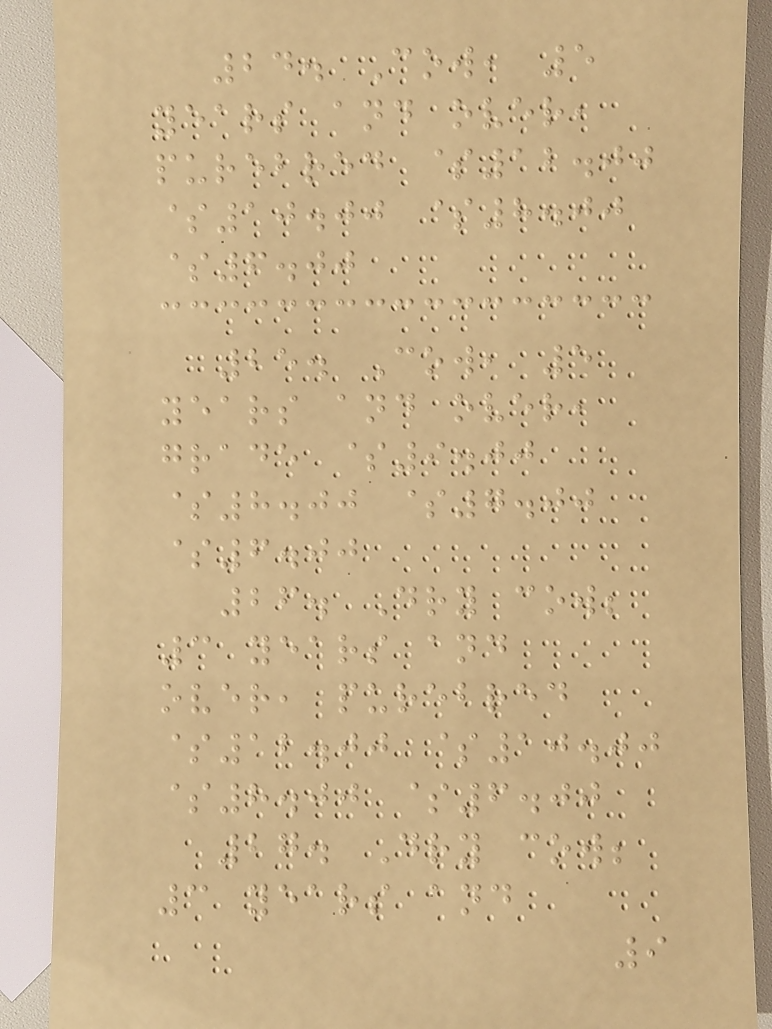24. Cow, 5
years and over,
purebred $12.00
$10.00 $8.00
$6.00
25. Cow, 5
years and over,
grade $9.00
$8.00 $7.00
$6.00
26. Dry cow;
3 years and
over, purebred
$12.00 $10.00
$8.00 $6.00
27. Dry cow;
3 years and
9
